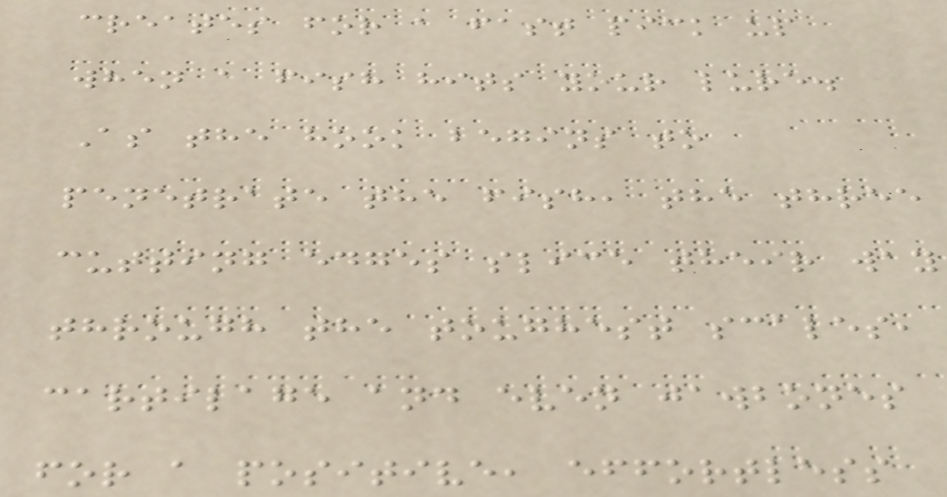creates for a fast pick up
when a fish hits your lure.
As the hook begins to
penetrate the fish, the three
cutting edges slice their way
through the toughest scales,
cartilage and even jawbones
for a positive, effortless
